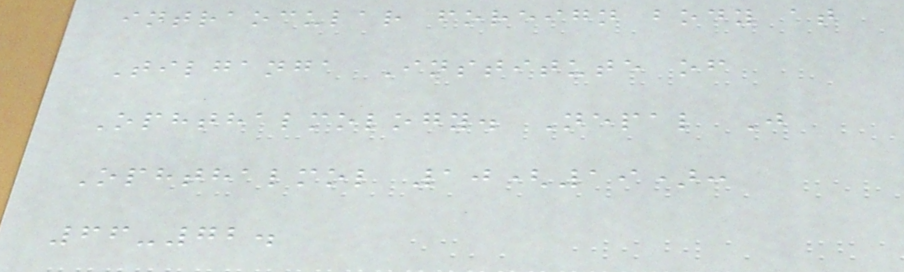intraocular foreign body at
Tilganga Institute of
Ophthalmology. Nepal J
Ophthalmol 10(19):
66-72.
